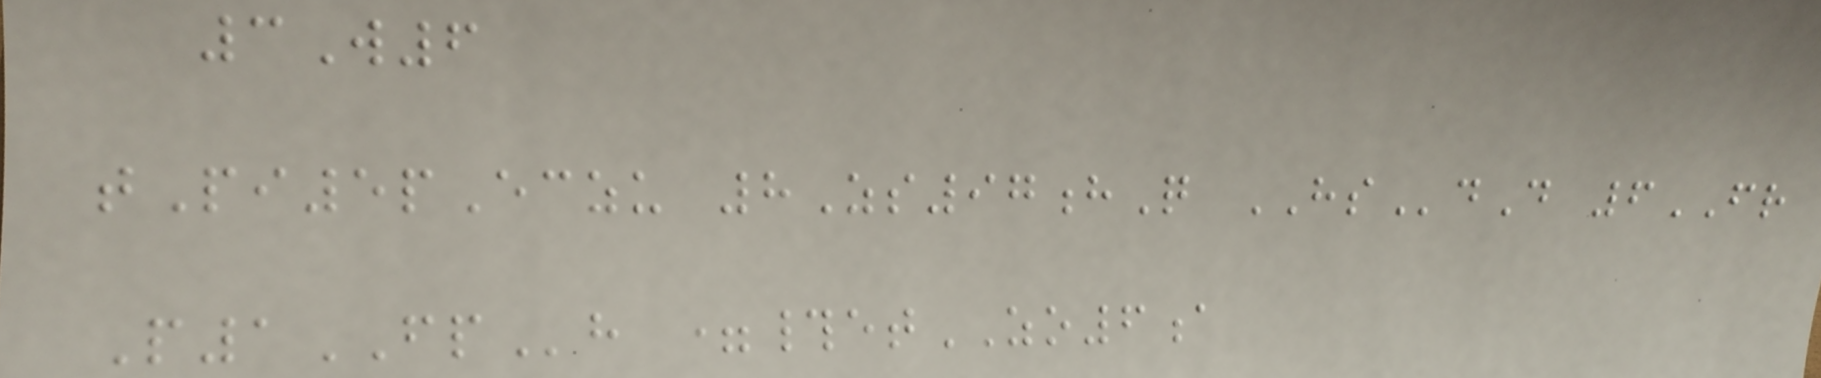3W6
tPi5pEczu 8Zs97hQ HSdD 6FR
P1FPh =#etZO6a
